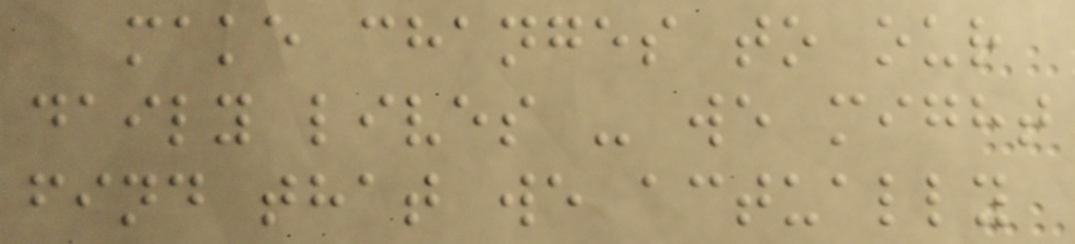make changes to our
daily lives - we might
find that we actually
